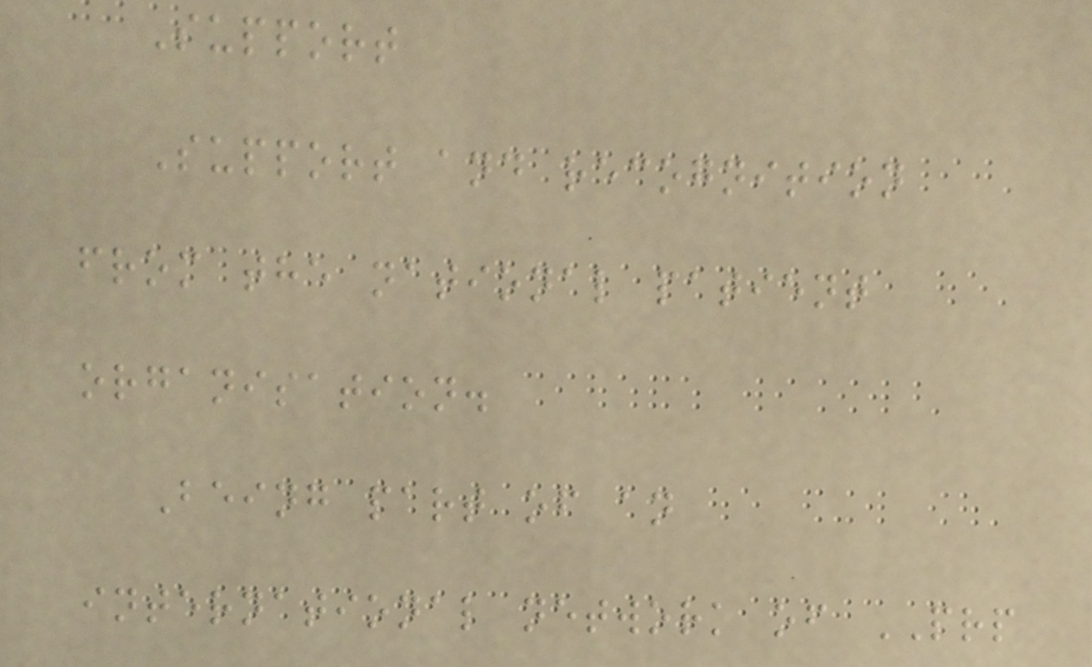Support
Support and recognition
from the national patient
organisation.
Being part of an
international network of PRP
